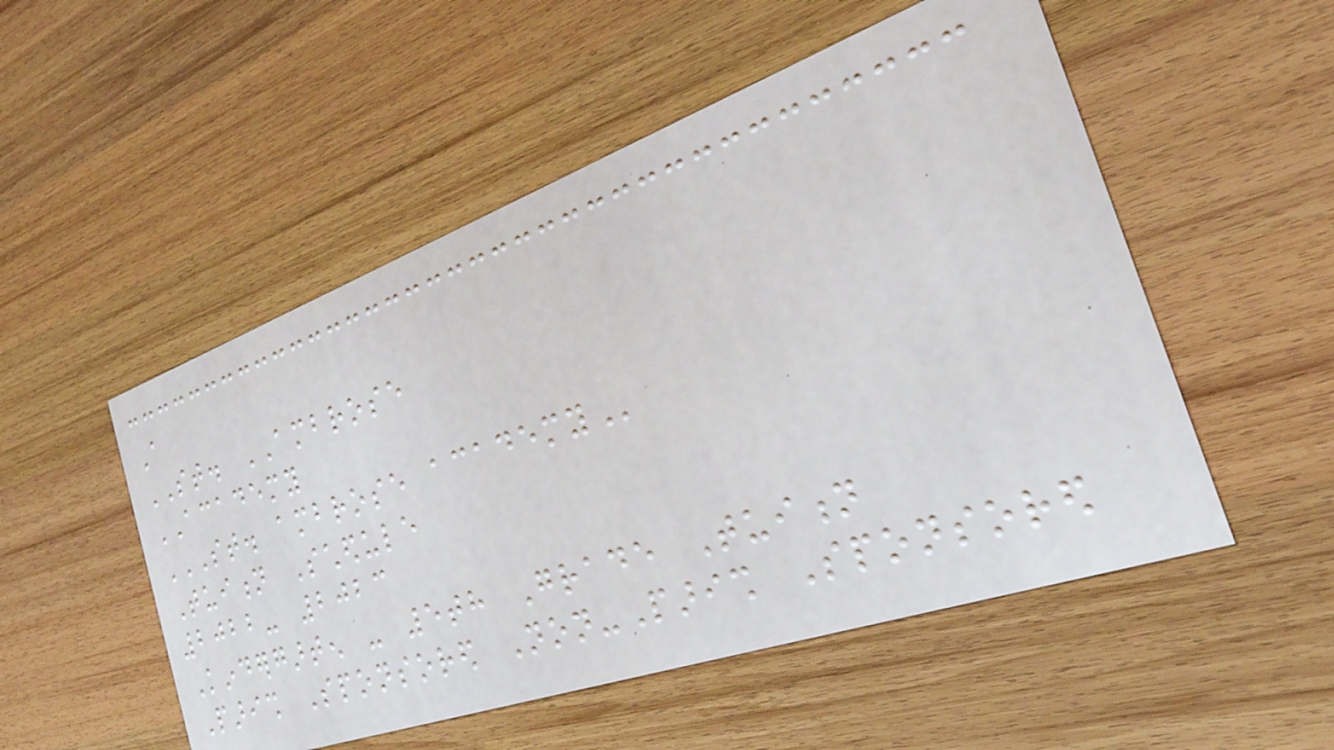A
ST. AMBROSE
ACADEMY
ST. AMBROSE ACADEMY
Tuition Schedule
2022- 2023
Kindergarten - 5th Grade Tuition
Parish Sponsored Non-Parish Sponsored
